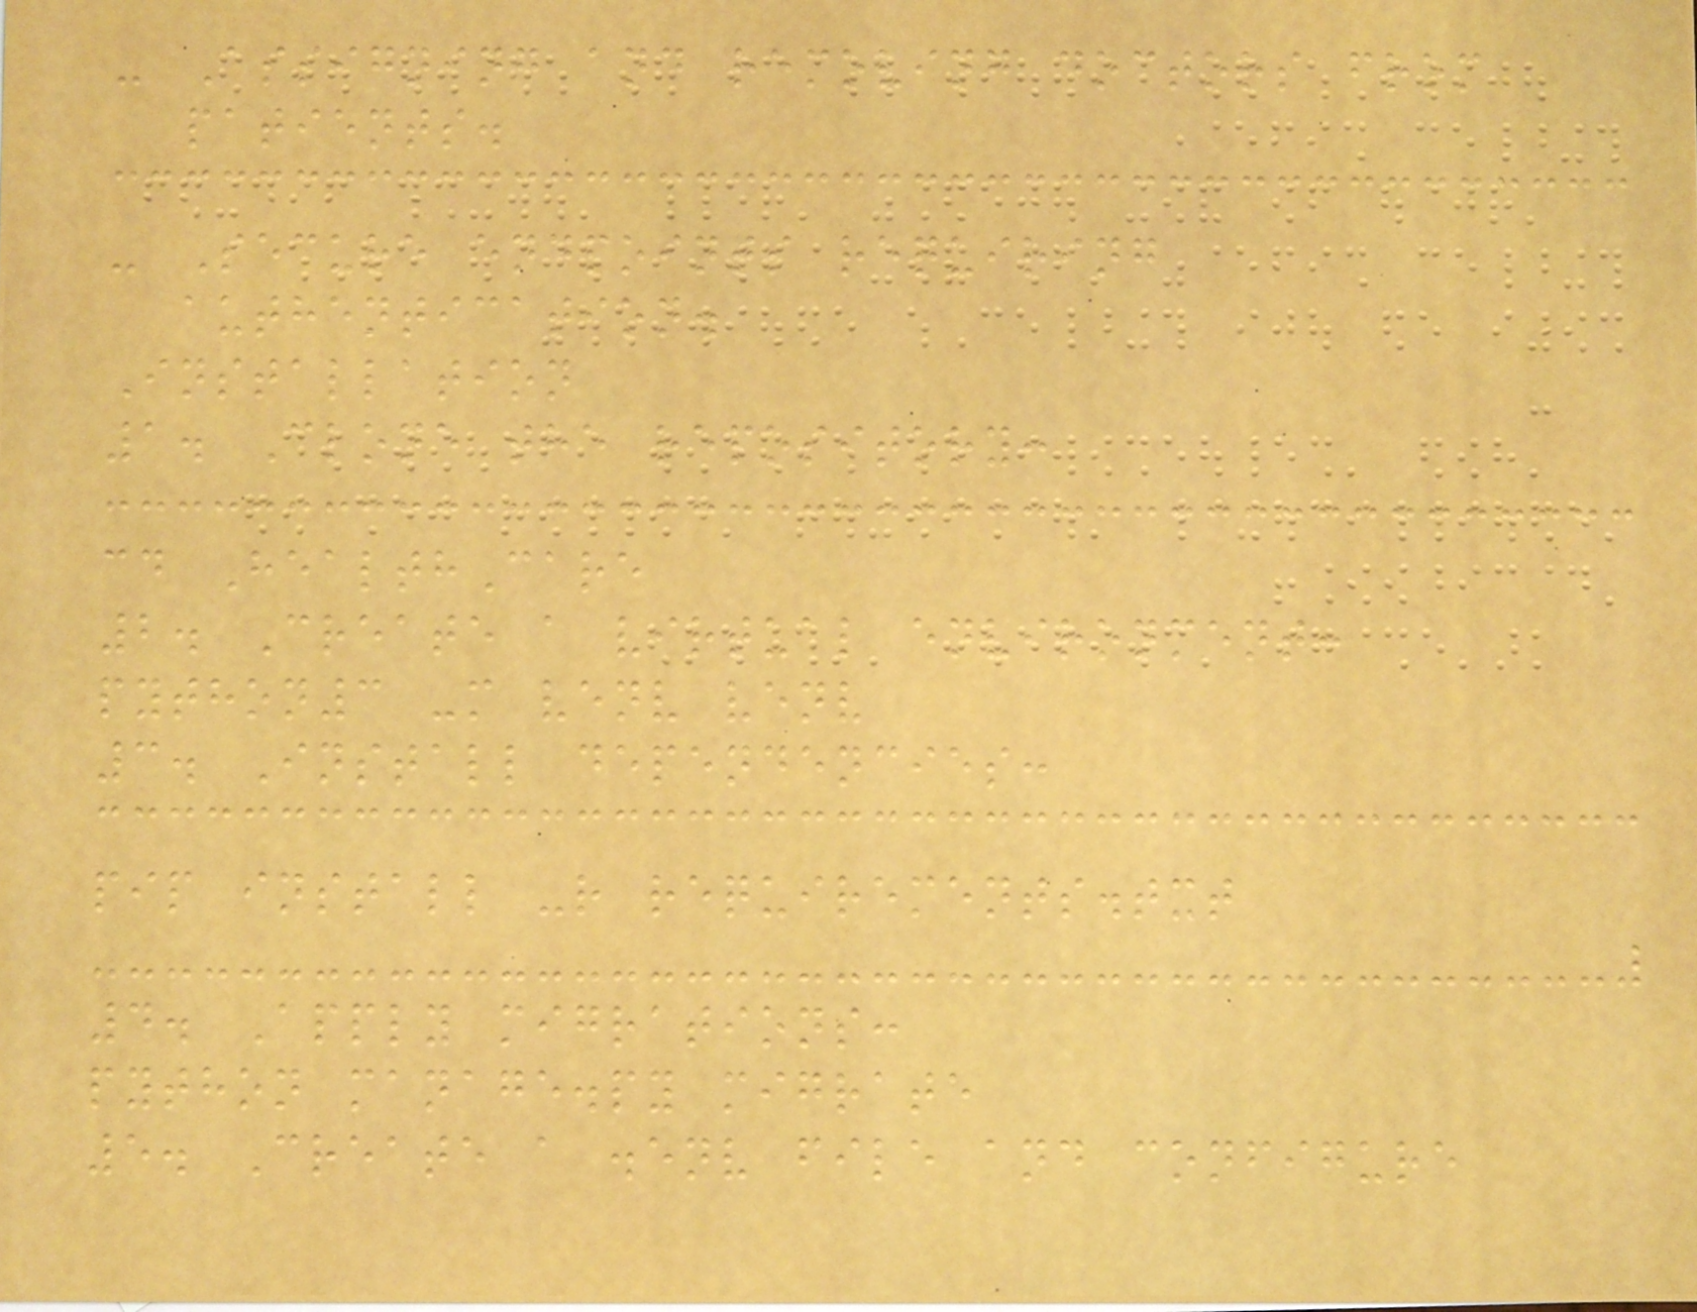- Assigning and removing doctors from
patients.
- Secure endpoints requiring
authentication.
Installation
1. Clone the repository:
cd HealthCare
2. Create a virtual environment:
python3 -m venv venv
3. Install dependencies:
pip install -r requirements.txt
4. Apply migrations:
python manage.py migrate
5. Create a .env file and configure
